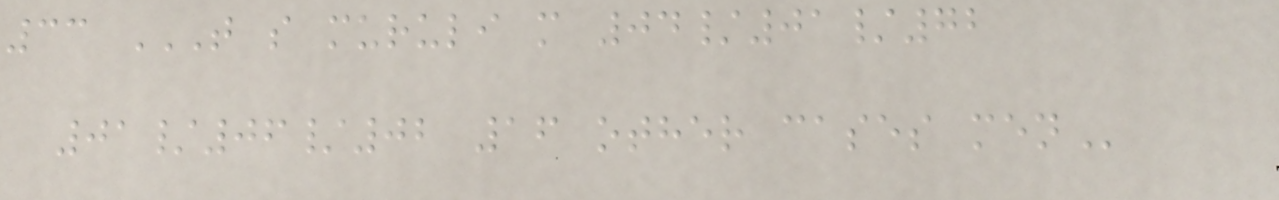33 T S MURULI M 04/01/72
01/06/02 16 OTHER CASES MEN
